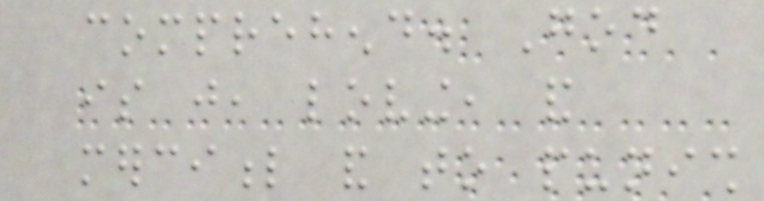comprehend. God
is just, loving, and
merciful and to punish
